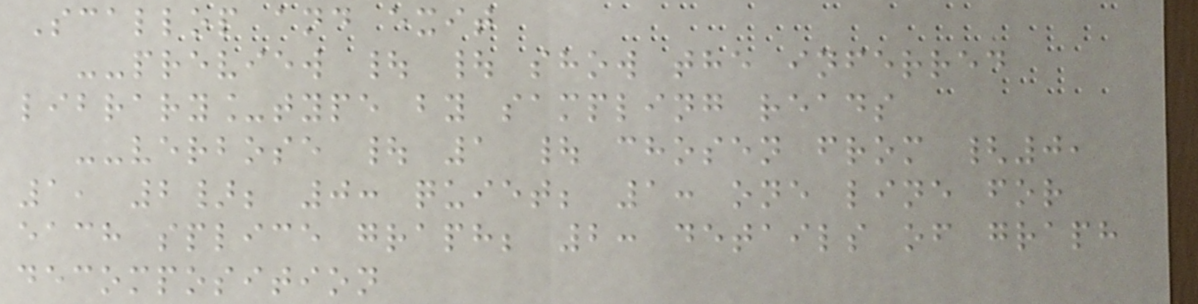Scallop and exit
--preview | | show the inferred
library_type by sampling reads
--verbose | 1 | chosen from {0,
1, 2}; 0: quiet; 1: one line for
each splice graph; 2: details of graph
decomposition
